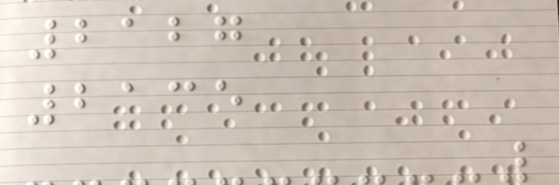2127
2135
